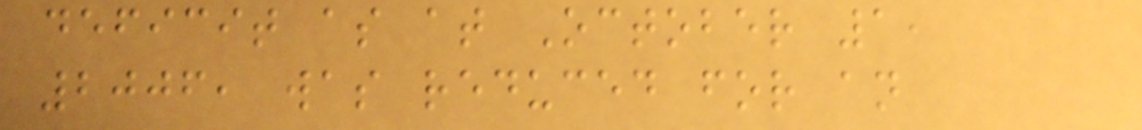deficit as at October 1,
2006, was reduced for an
